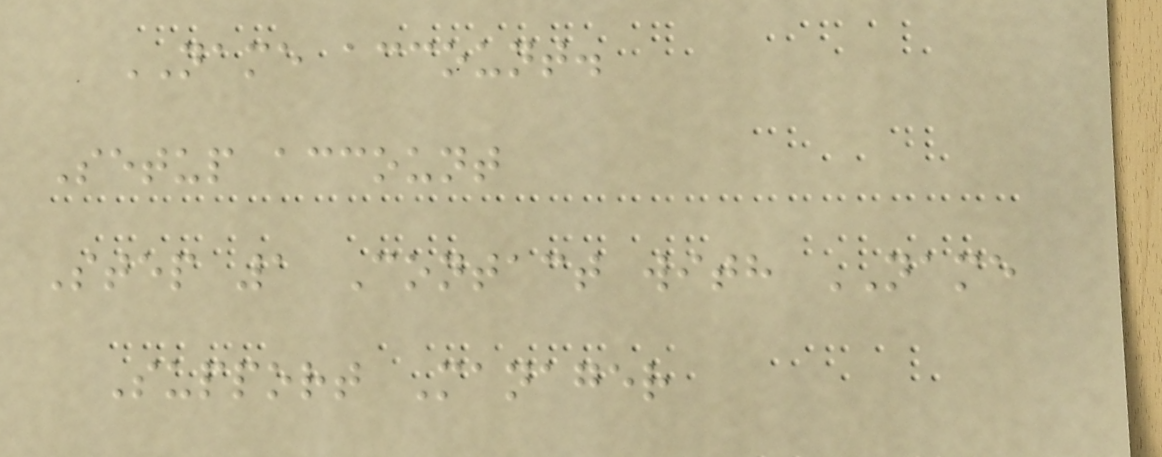NAME account.
Setup account
Step 1 Contact with NAME
Support Manager
